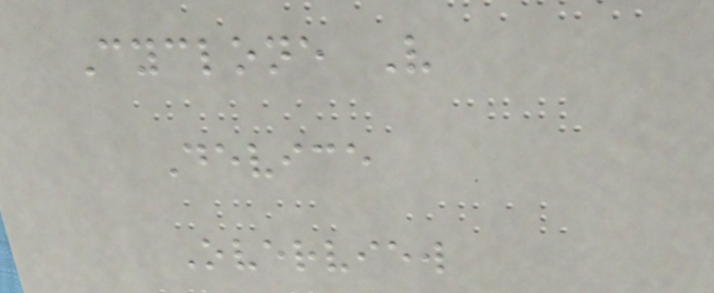Cyclone V
Device
Overview
